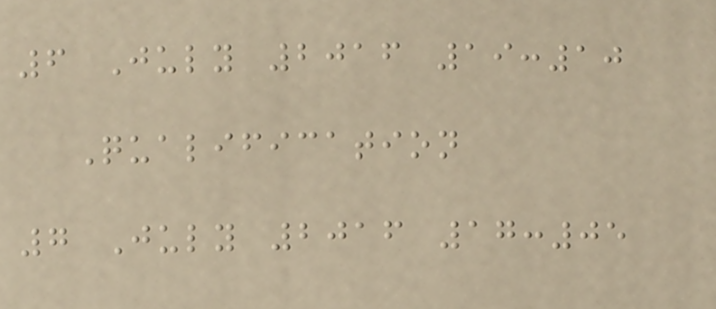6 July 2016 19:10
Qualification
7 July 2016 17:05
